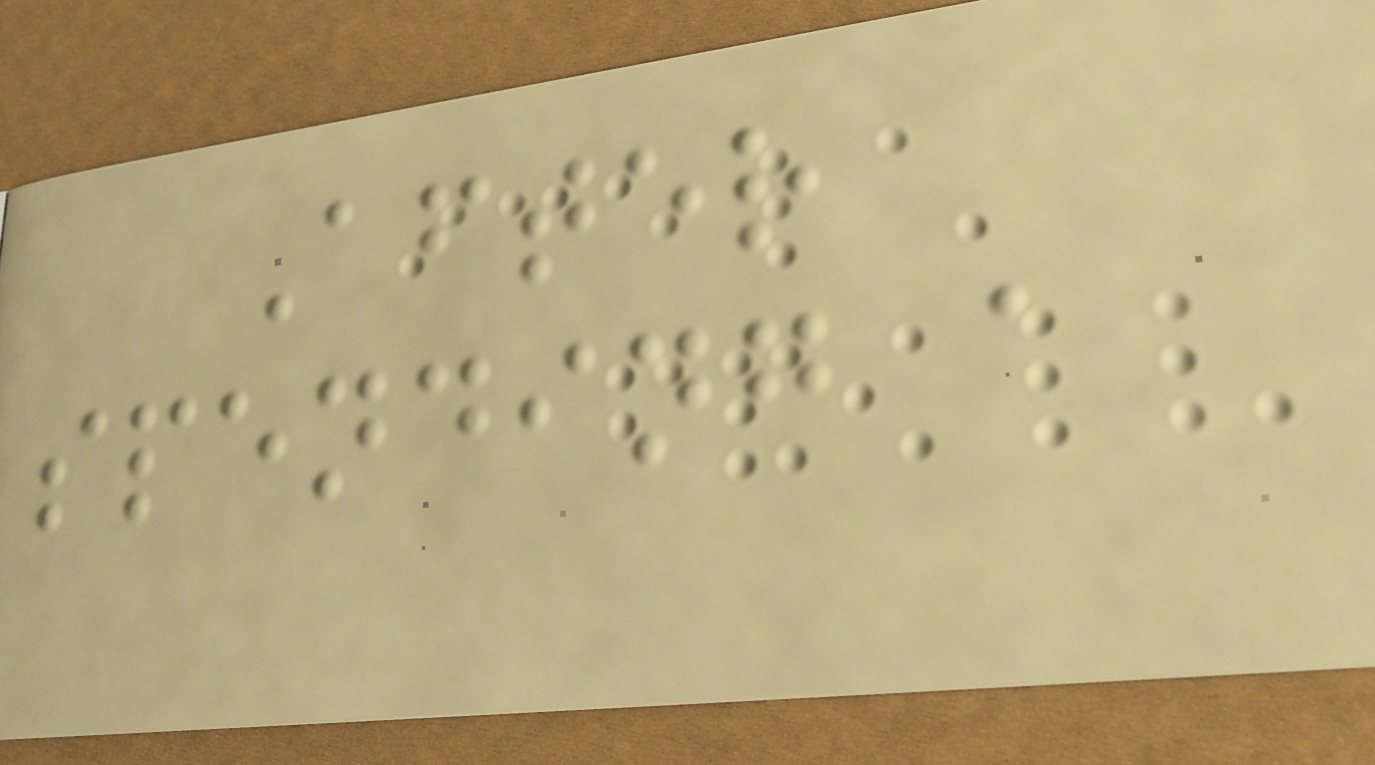After
spending a
